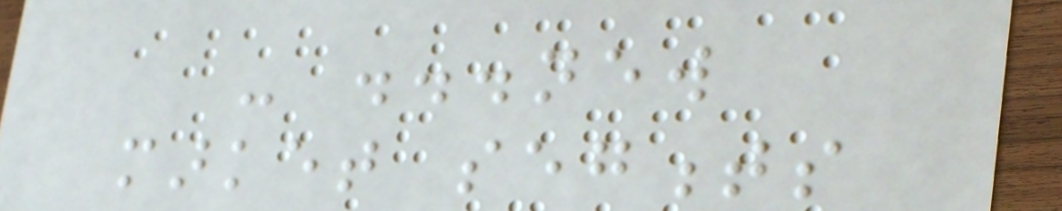- ...new
market segments
